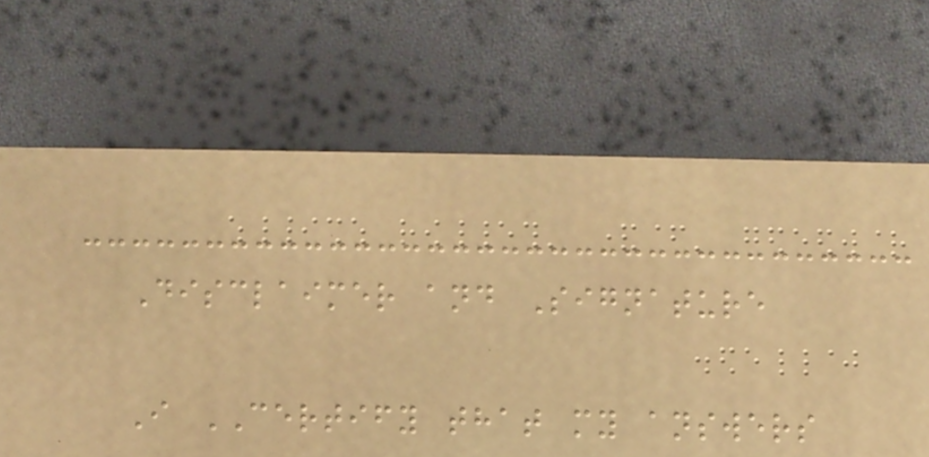Disclaimer and Signature
I CERTIFY that my answers
